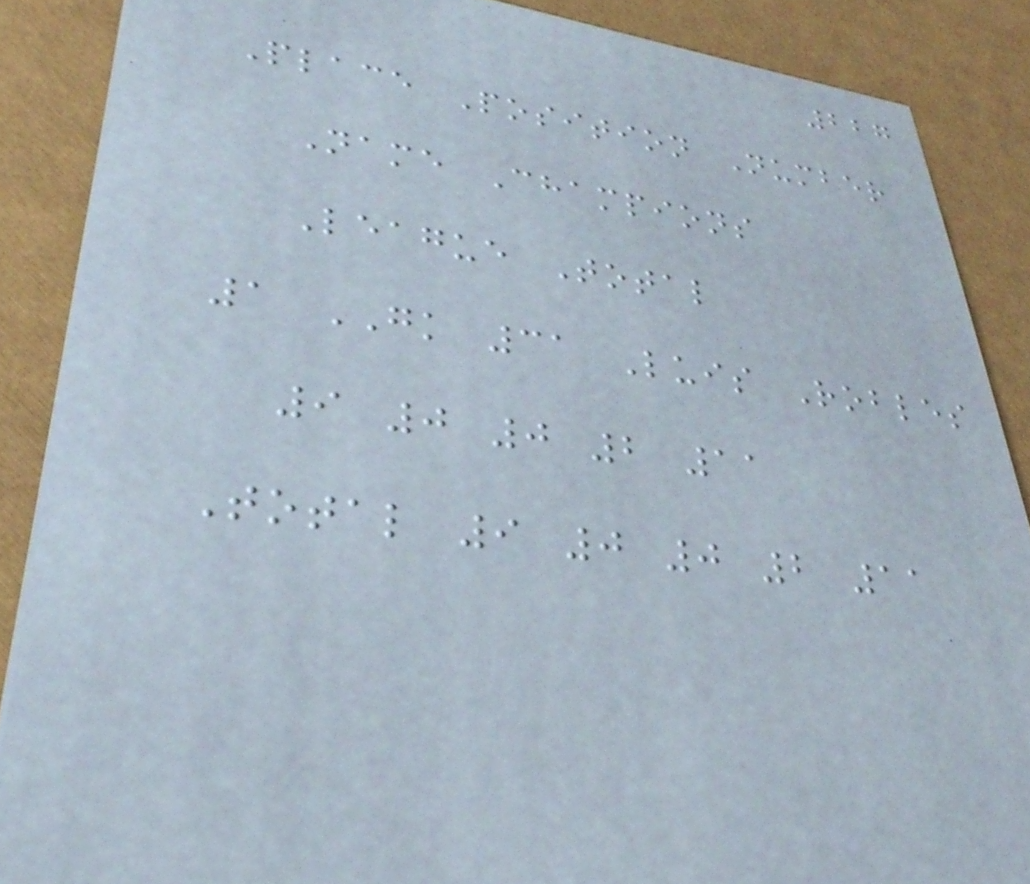227
Place Position Number
Name Champions
League Total
1 GK 31 Luis Robles
9 0 0 2 11
Total 9 0 0 2 11
